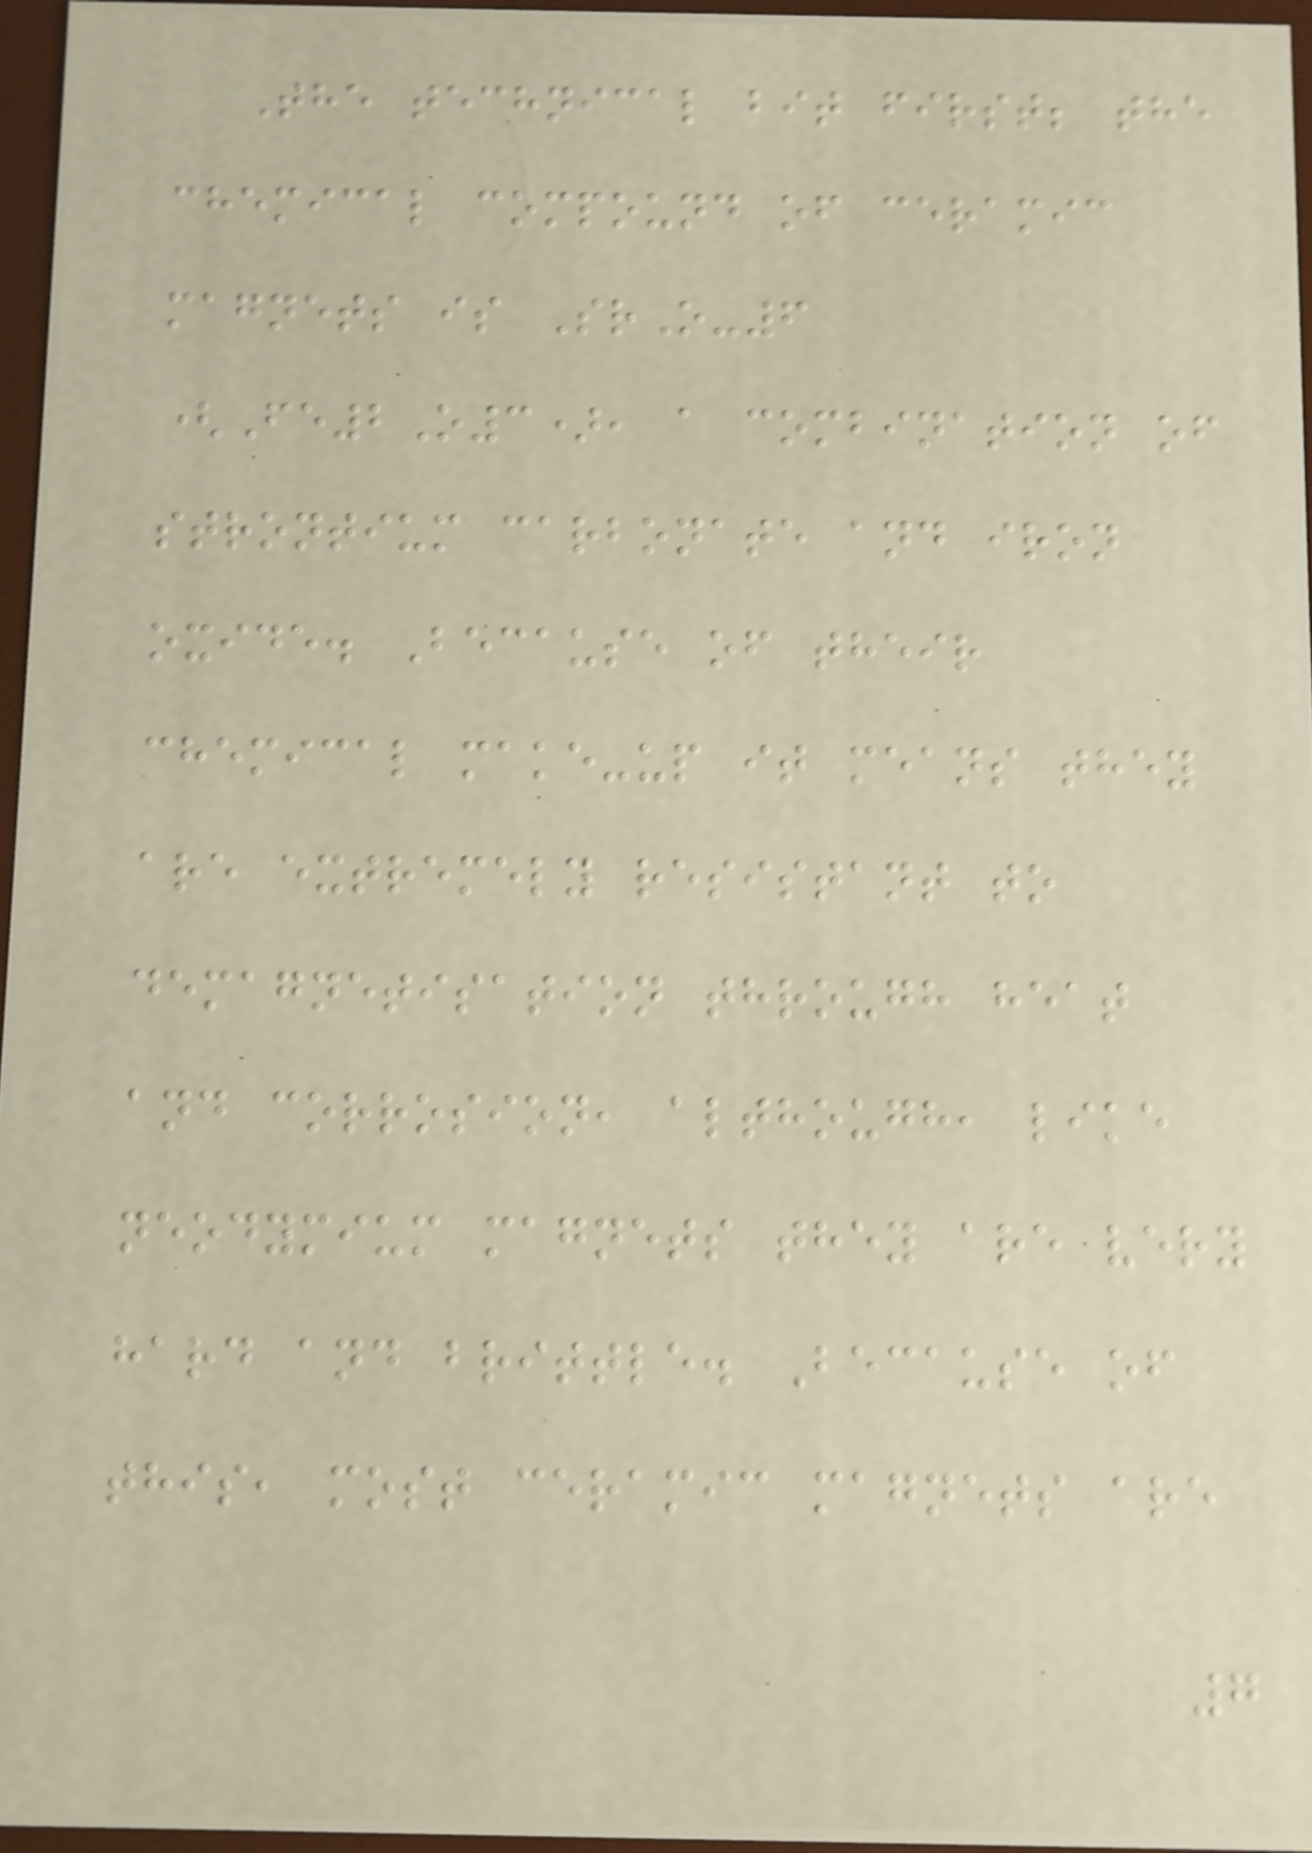The technical bit first; the
chemical compound of ceramic
magnets is SrO-6
(Fe2O3), a combination of
strontium carbonate and iron
oxide. Because of their
chemical make-up it means they
are extremely resistant to
demagnetisation through heat
and corrosion, although, like
neodymium magnets they are very
hard and brittle. Because of
this, most ceramic magnets are
7
